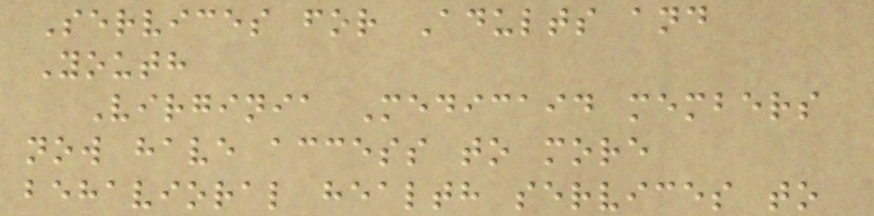Services for Adults and
Youth
Virginia Medicaid members
now have access to more
behavioral health services to
